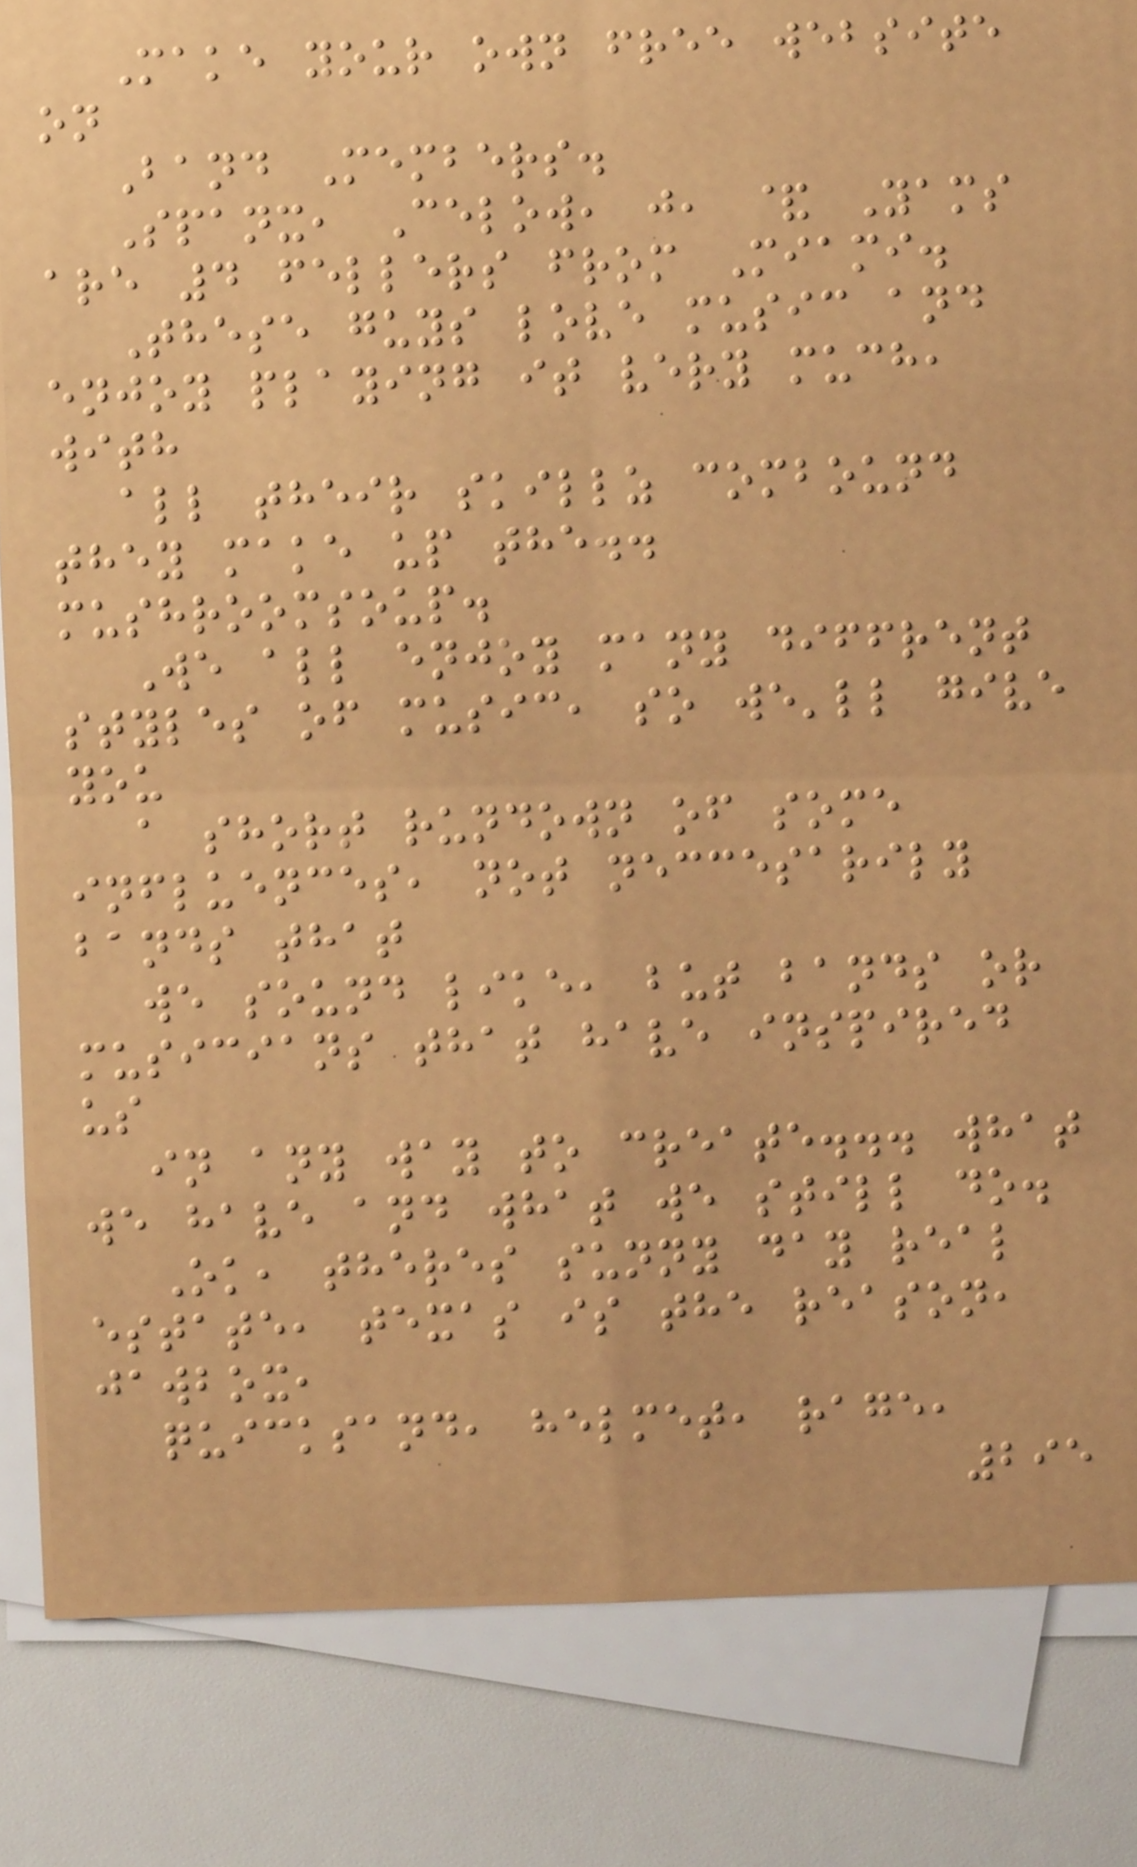Make your own free website
on
Band Members.
Spanx, Celow, j, & Yams
are 4 fellers from Miami.
These guys love music and
enjoy playing it very much,
with
all their skillz combound
they make up the..
mushroomsoup.
We all enjoy many diffrent
styles of music, so we'll give
you
a short rundown of some
influences, not neccesarily
bands that
we sound like, but bands or
musicians that have inspired
us
in any way to create... what
we have and what we still do.
Ok, theres sunny day real
estate, texas is the reason,
jawbox,
quicksand, helmet, rage,
295
